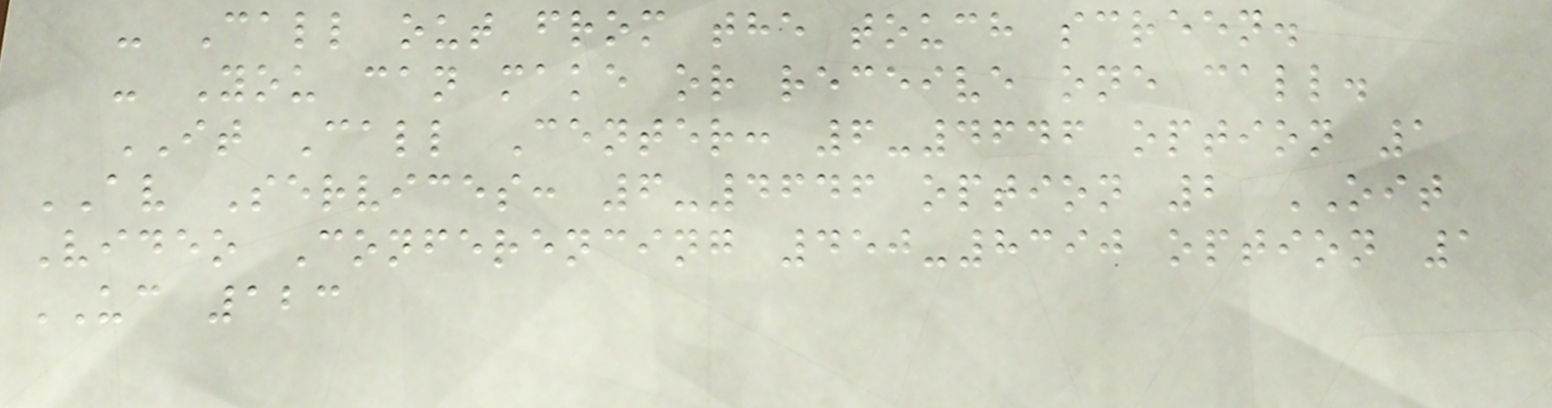- Call out from the touch screen.
- You can make or receive one call.
IT Call Center: 6-4646 option 1
AV Services: 6-4646 option 2 OIT
Video Conferencing 450-8390 option 1
UC 123
